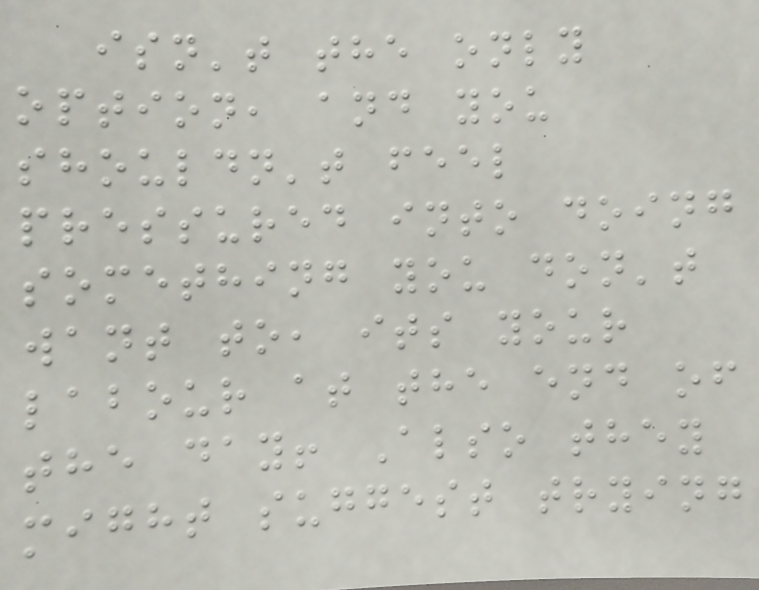isn't the only
option, and you
shouldn't feel
pressured into doing
something you don't
want to, its your
labour at the end of
the day! Also they
might suggest trying
